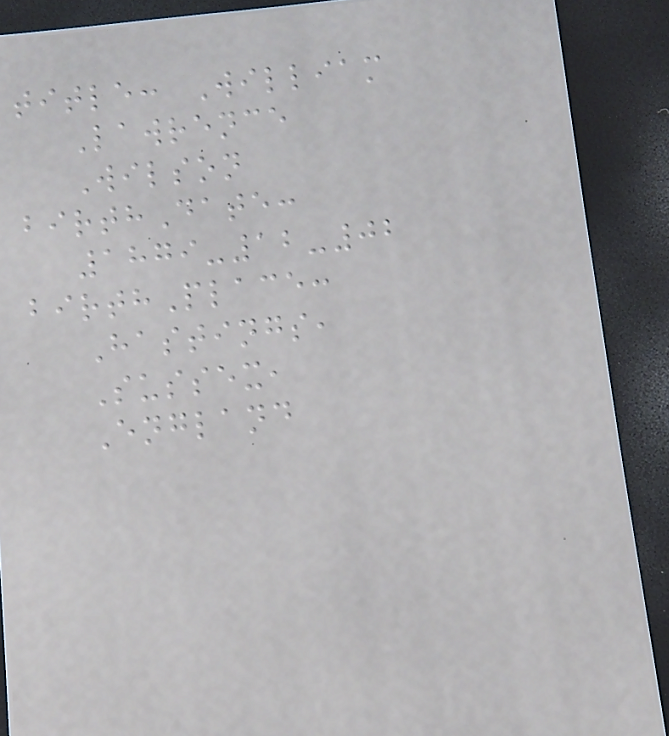title: William
Lawrence
Wilson
birthDate:
1879-12-02
birthPlace:
Hastings,
Sussex,
England
